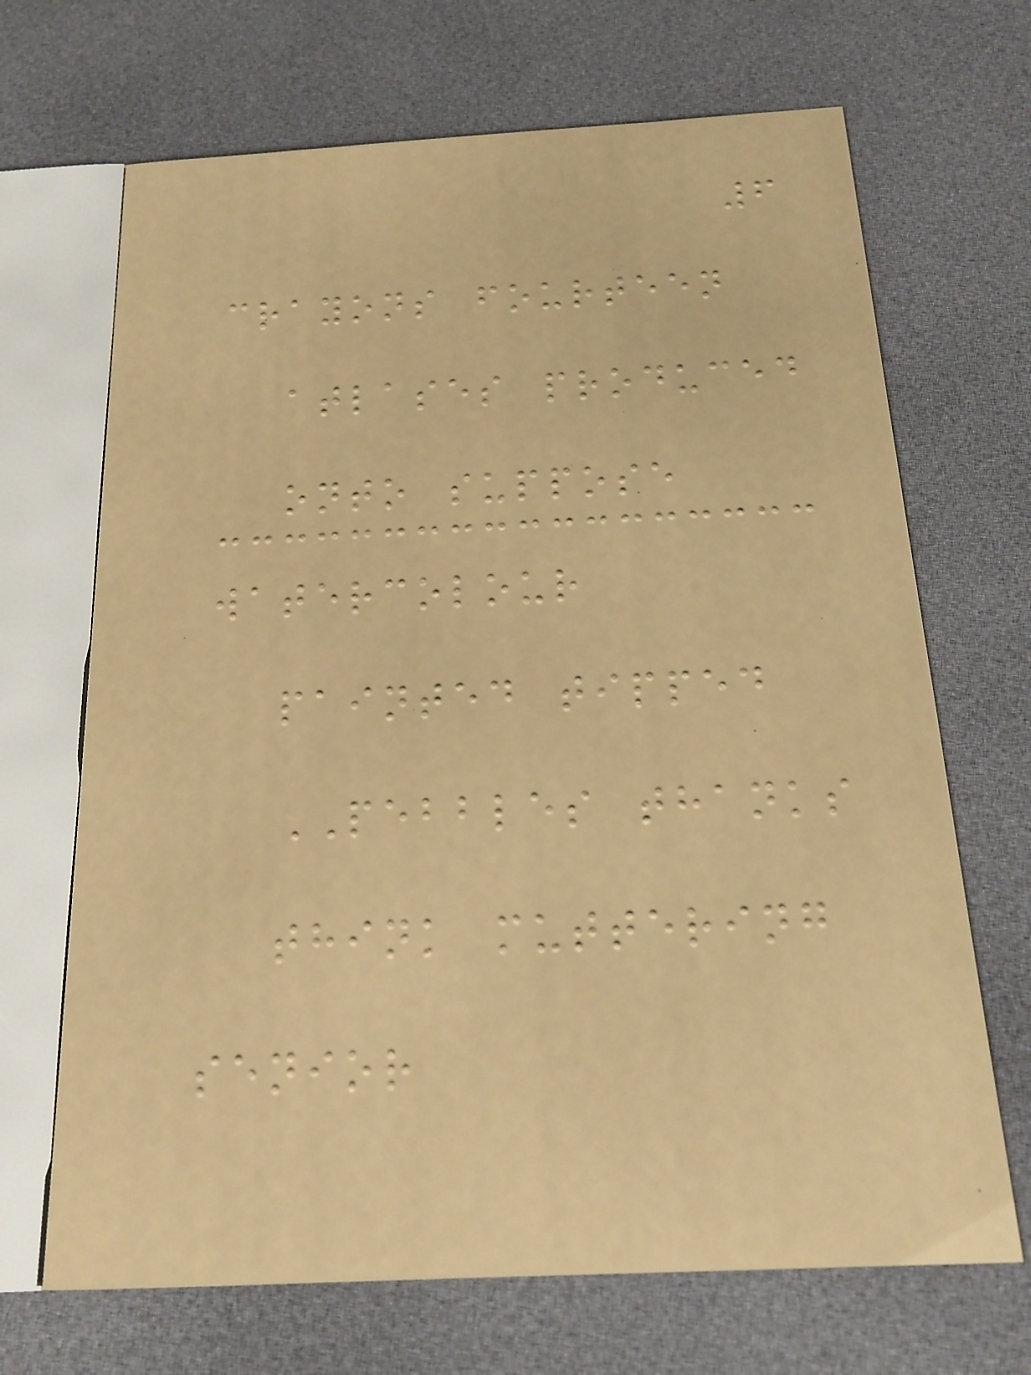6
crayons fourteen
atlases produced
onto suppose
watercolour
painted tipped
PEBBLES thanks
think muttering
senior
